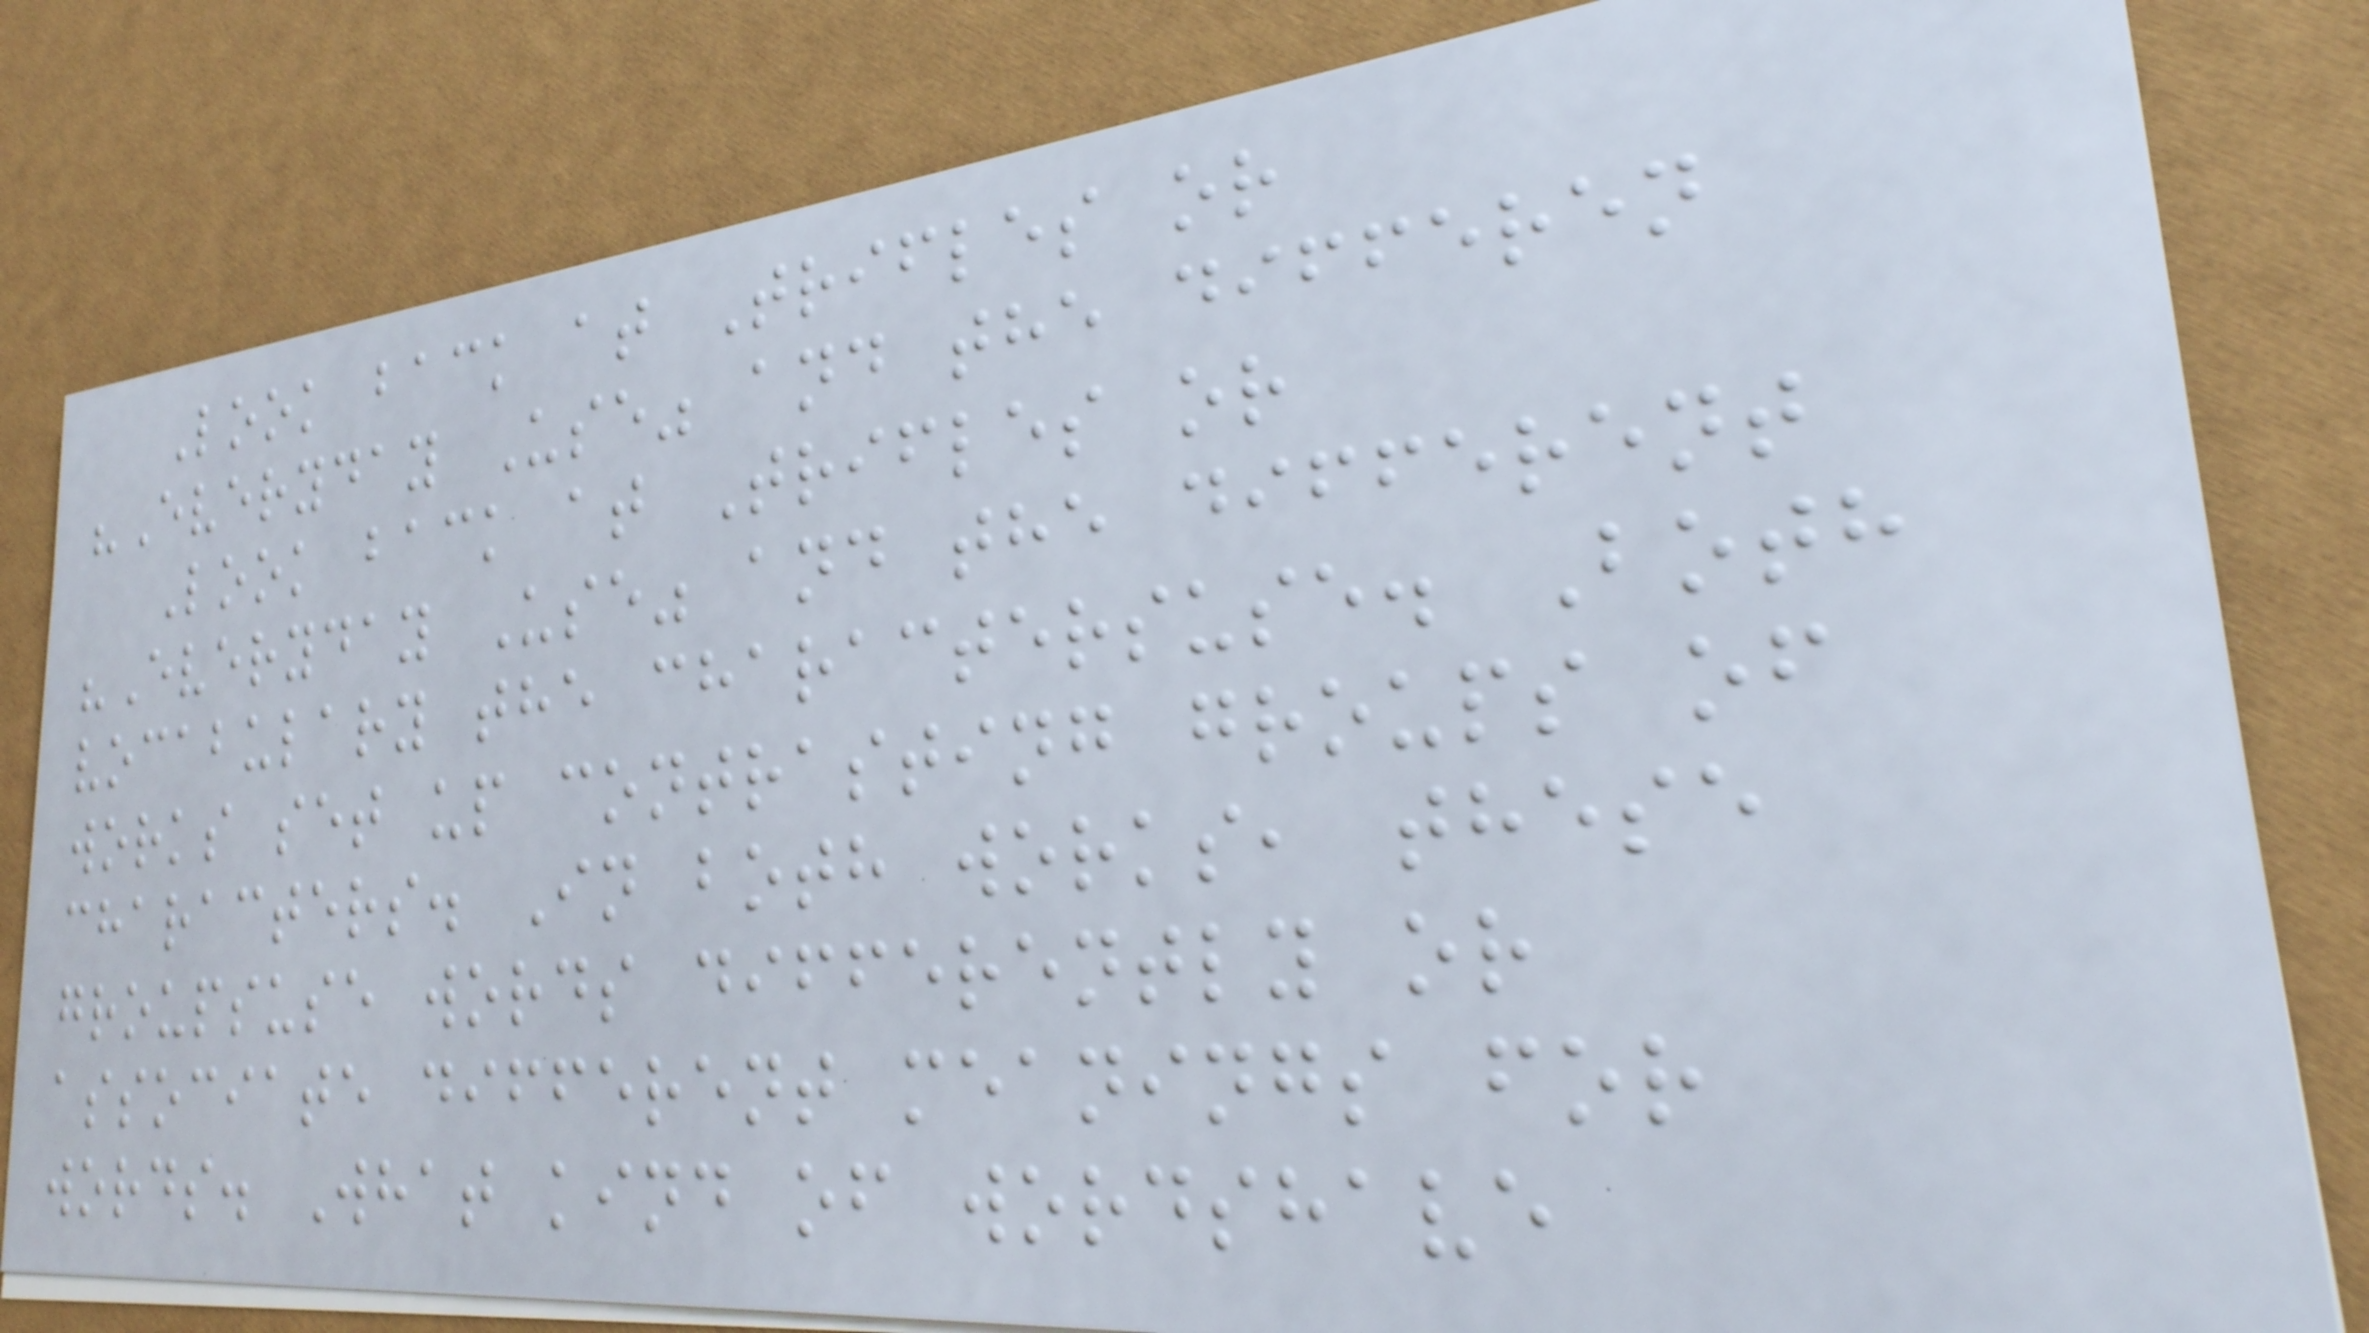Look back at Trifles or
"Everyday Use" and the differen
Look back at Trifles or
"Everyday Use" and the different
vocabulary the charactersuse. Both
works set up contrasting groups of
characters. In both works, these
groupsuse words differently or
associate different meanings for
words. What kind of wordshave
